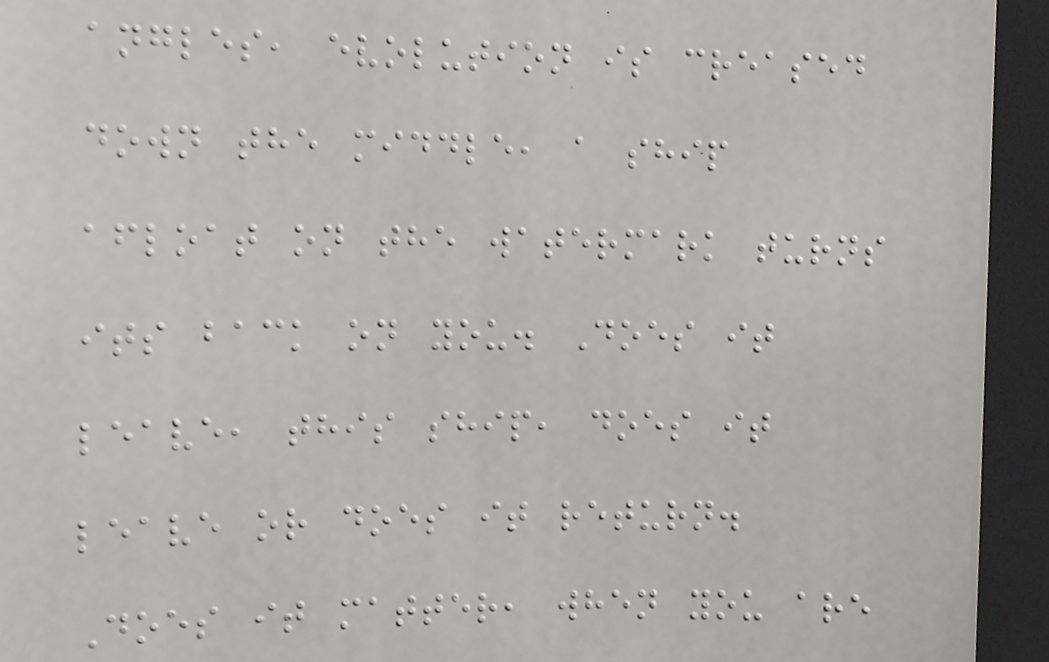angles, evolution is creased
down the middle, a ship
afloat on the watermark turns
its back on you. Does it
leave, this ship, does it
leave or does it return.
Does it matter, when you are
